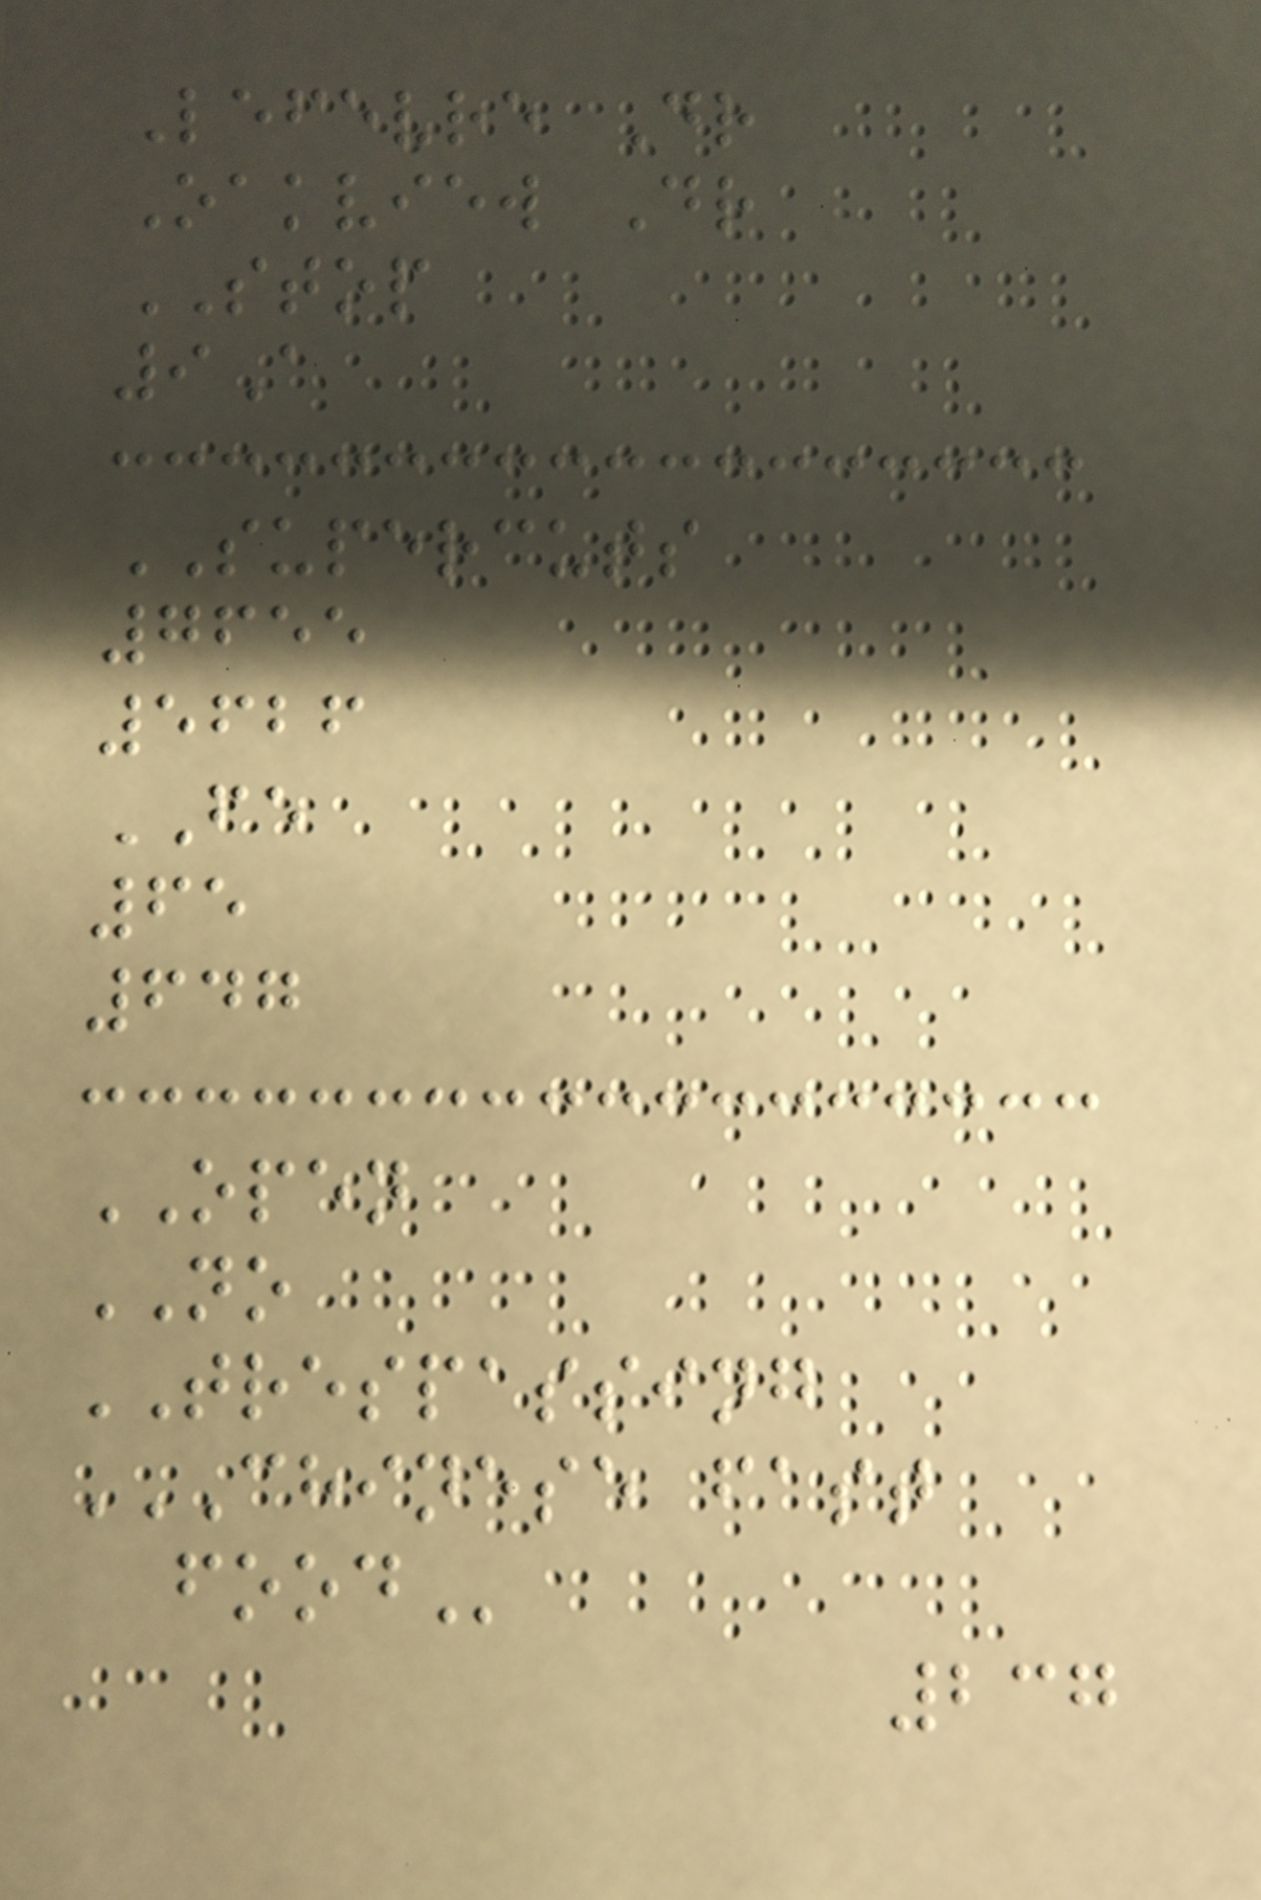Lefevre Dr
Oakview Dr
STOP
9A
SUPERCUTS
7655
5626
FE
65
647
OPEN
NO
TRESPASSING
CHINESE FAST
FOOD
237
